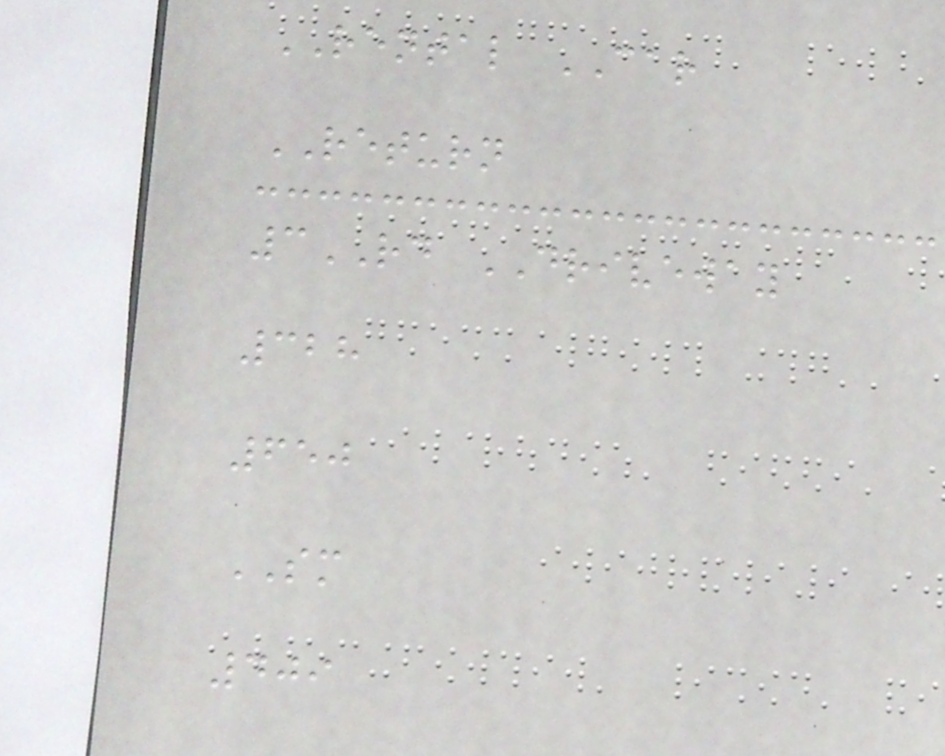RENTAL CAR
RETURN
3RD DRIVEWAY
328
650
SM
409
